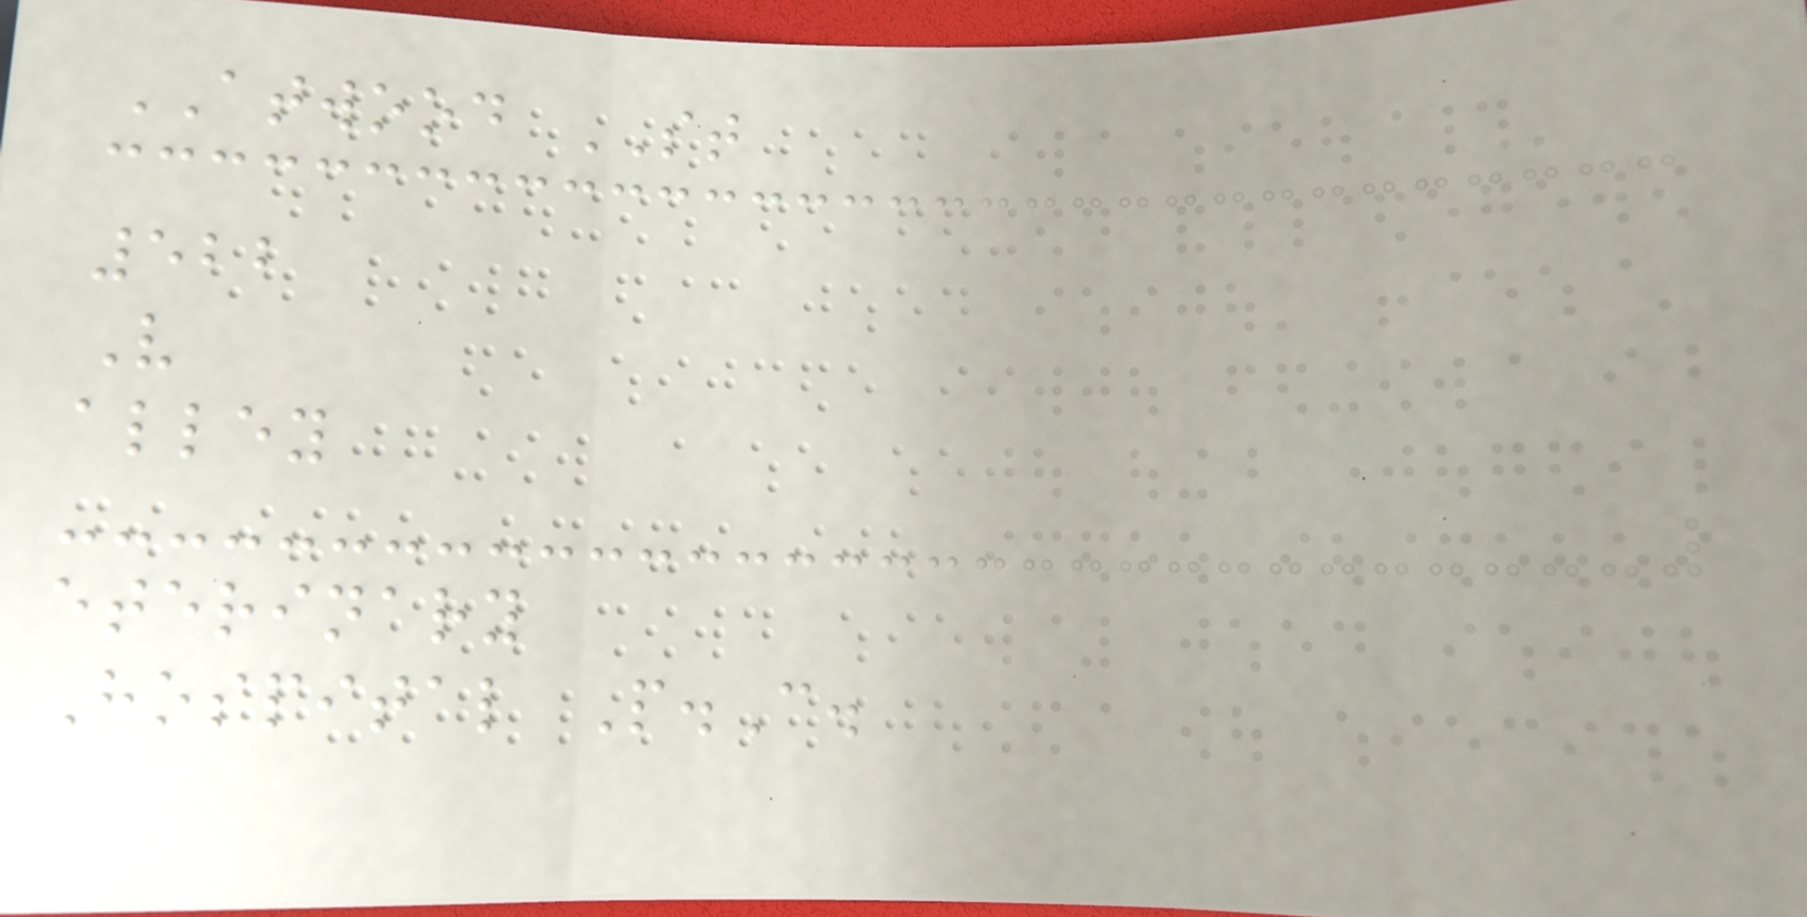ATWOOD ST
522
V
alley
eterinary
Hospital P.C.
